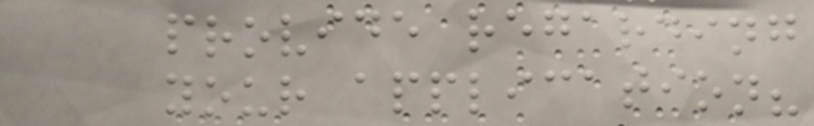provide regarding
your application?
